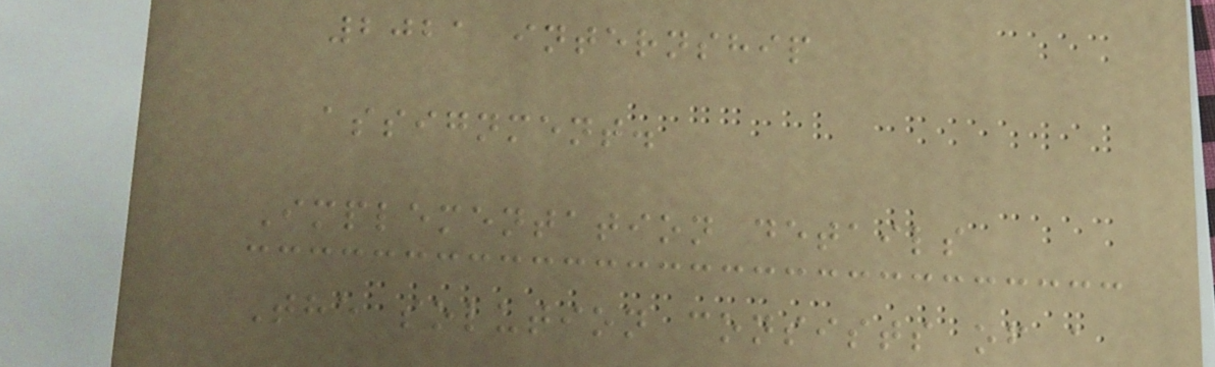2021 internship
assignment.
Implementation details
The solution consists of a
